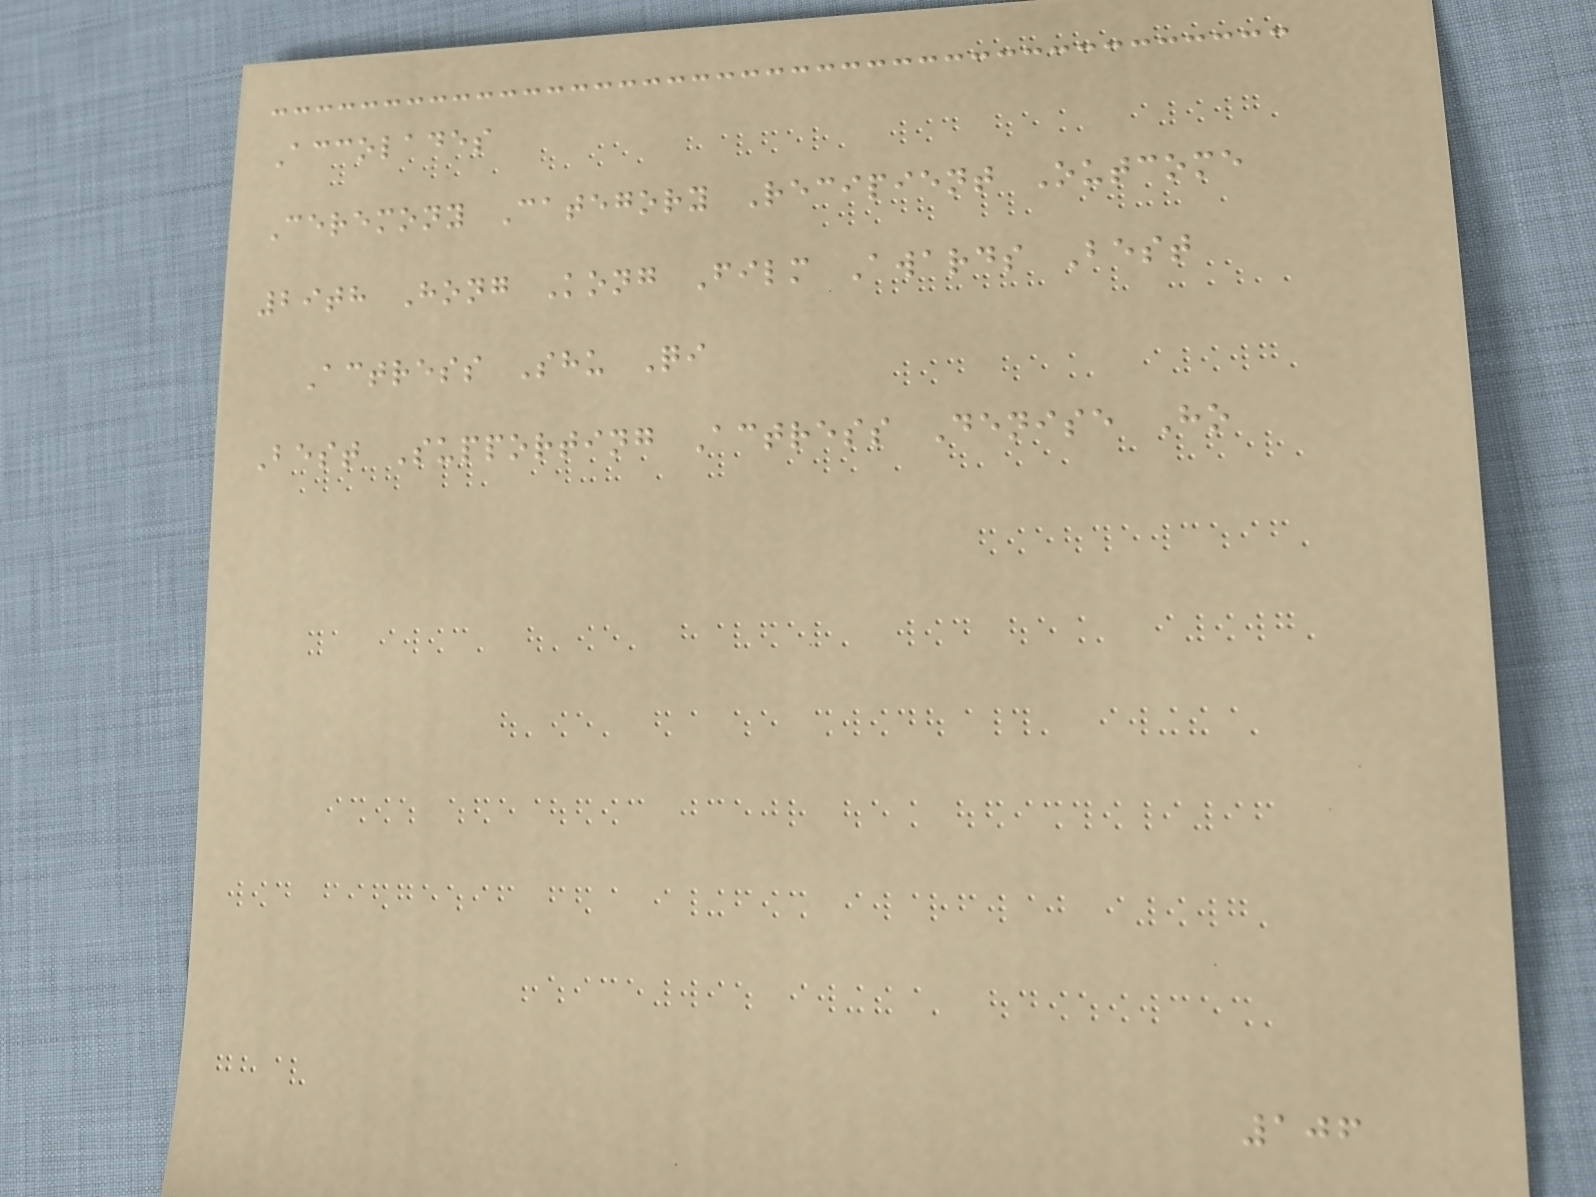Accolades
Ceremony Category Recipient Outcome
29th Hong Kong Film Awards Best
Actress Shu Qi
Best Supporting Actress Denise Ho
106
